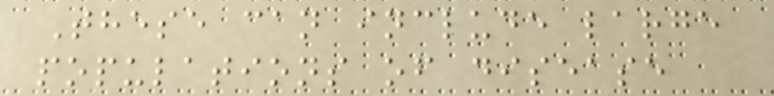These can include large
populations of disease
